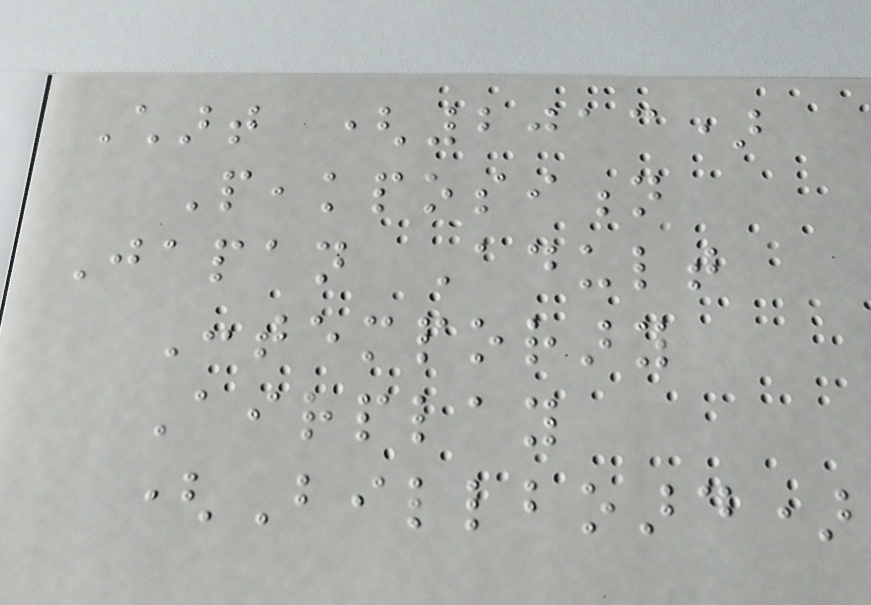Chart (2013)
Peakposition
Japan Adult
Contemporary
Airplay
(Billboard)
